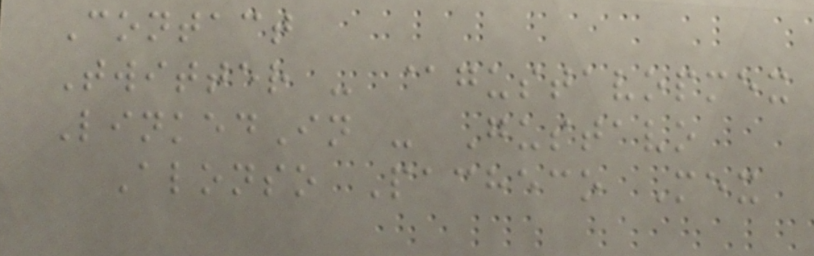Contact
Twitter - @gustavopmex
LinkedIn - Gustavo
Alonso Pacheco Mex
